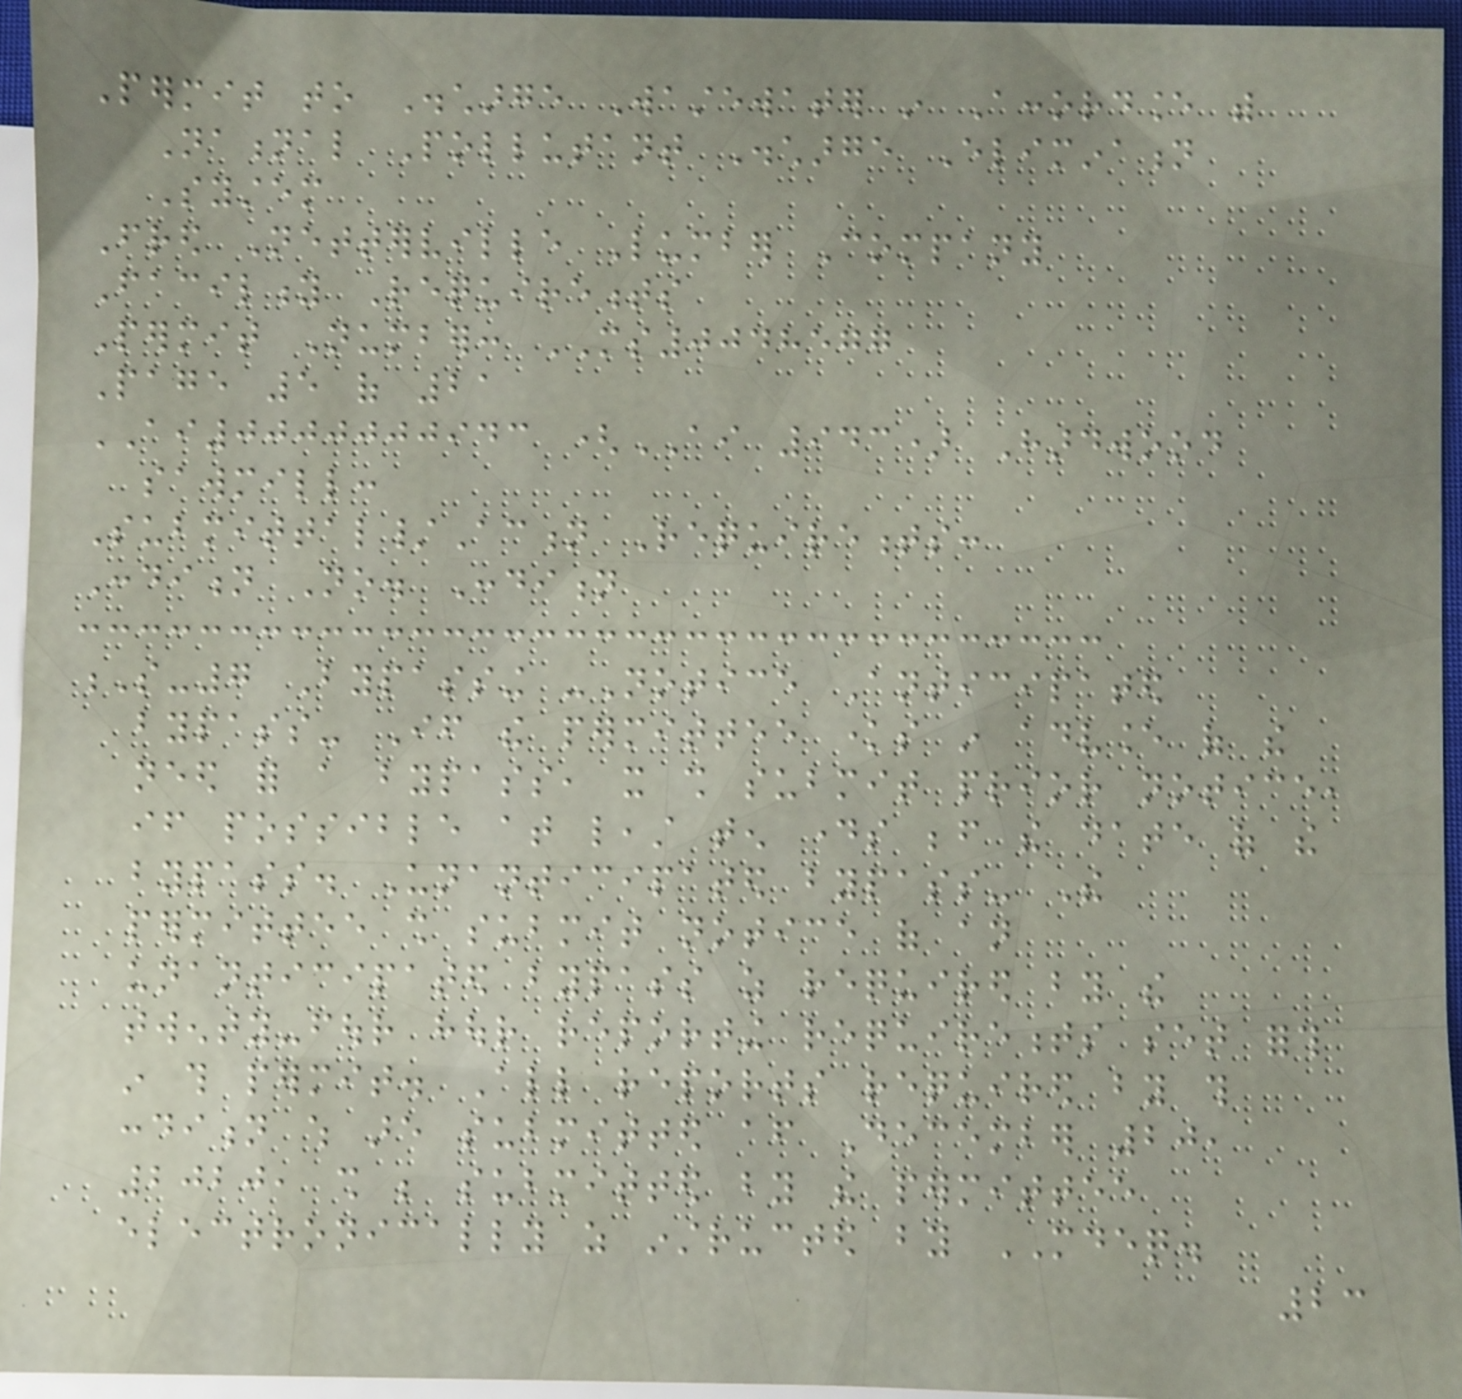Permit to Discharge Wastewater in Accordance with
National Pollutant Discharge Elimination
System
Fred Netterville Lumber Company
Facility Requirements
Permit Number: MS0048577
Page 5 of 21
AI0000000943 (AI 943) Hardwood
sawmill:
Submittal/Action Requirements:
Condition No. Condition
S-7 Bypassing -Notice Anticipated
bypass- If the permittee knows in advance of the
need for a bypass, it shall submit prior notice,
if possible at least ten days before the date of the
bypass. Unanticipated bypass- The
permittee shall submit notice of an
unanticipated bypass as required by the
twenty-four hour reporting requirements set forth
in this permit. All reports required by this
condition which are submitted after December 20,
2020, shall be submitted by the permittee
electronically as instructed by MDEQ.
23
